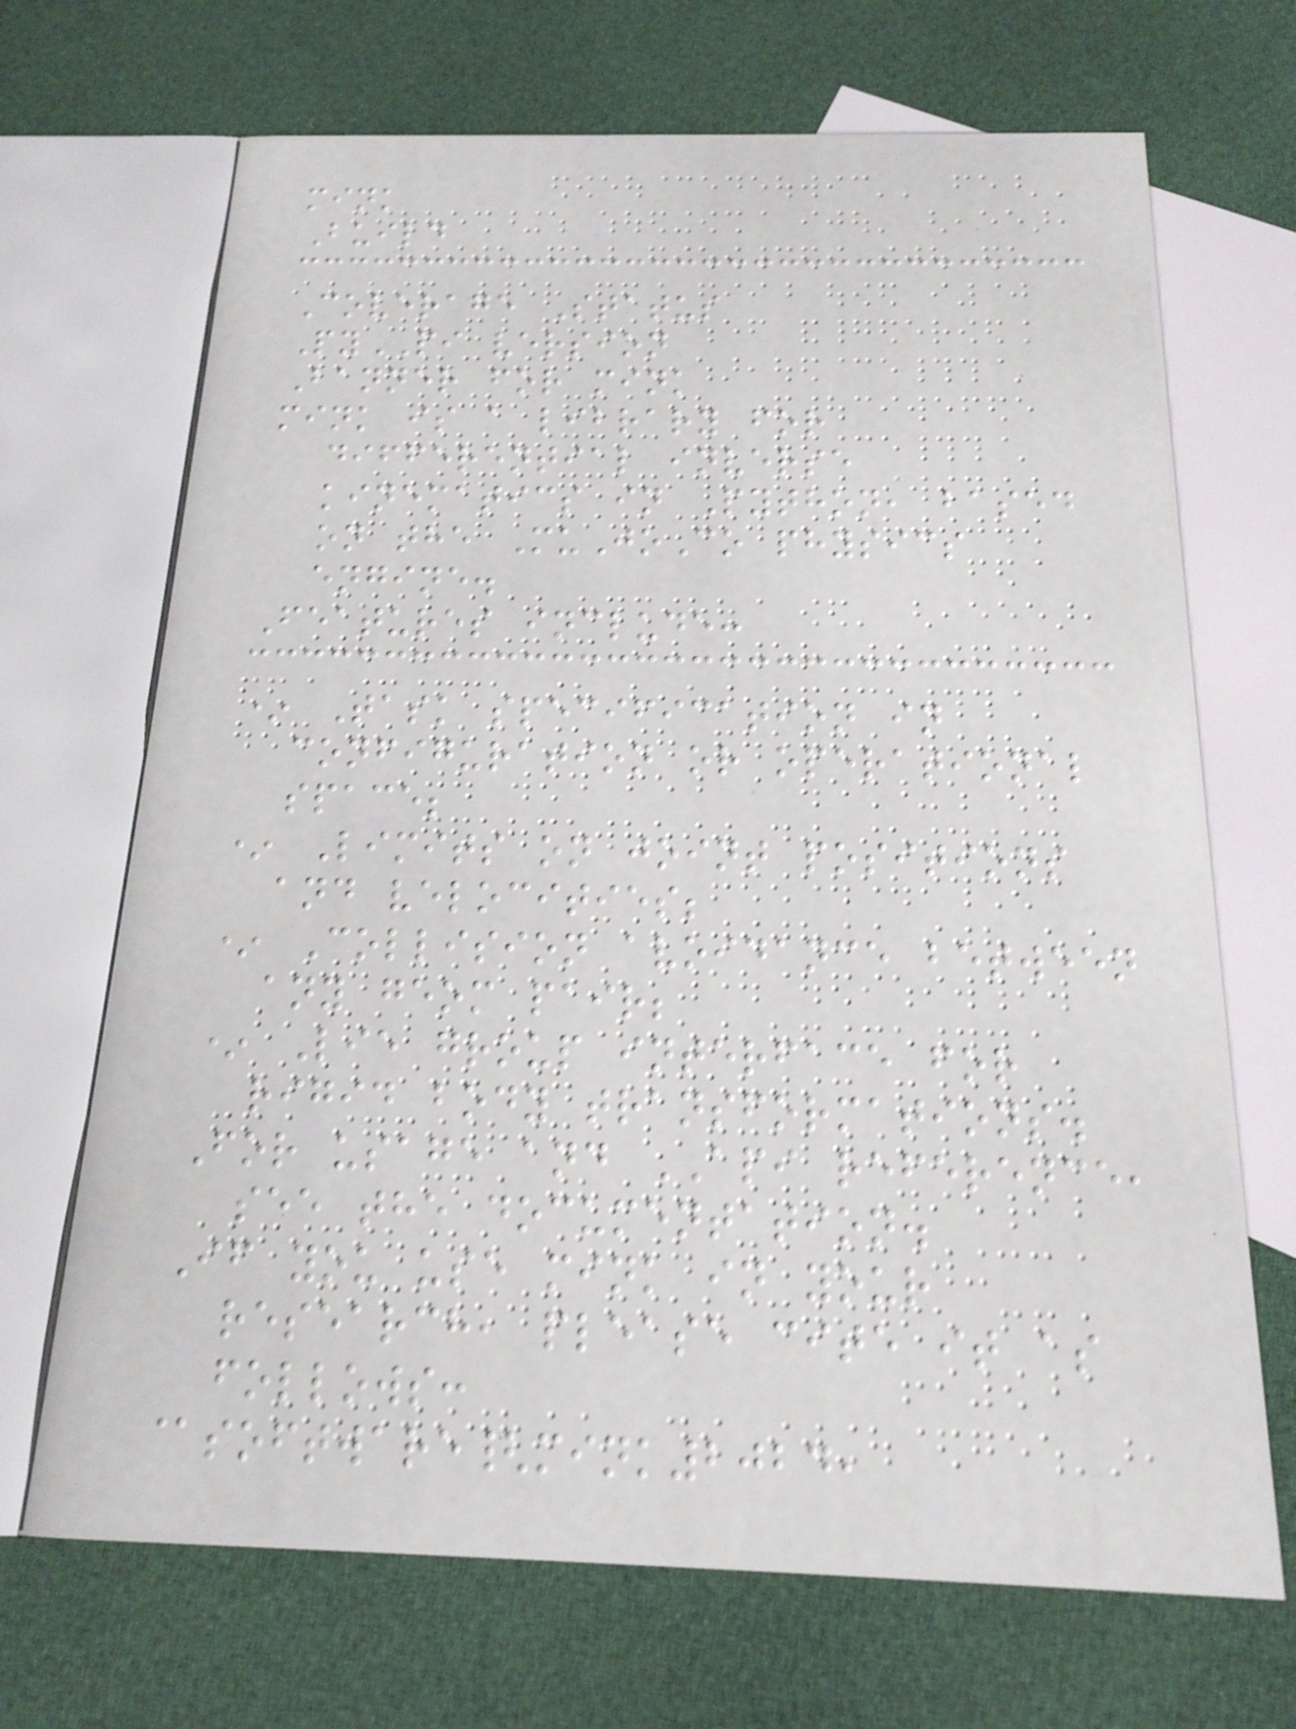mink
Build
Coverage Status
PyPI version
Banner for mink
mink is a library for
differential inverse
kinematics in Python, based
on the MuJoCo physics
engine.
Features include:
* Task specification in
configuration or operational
space;
* Limits on joint positions
and velocities;
* Collision avoidance between
any geom pair;
* Lie group interface for
rigid body transformations.
For usage and API reference,
see the documentation.
If you use mink in your
research, please cite it as
follows:
@software{mink2024,
